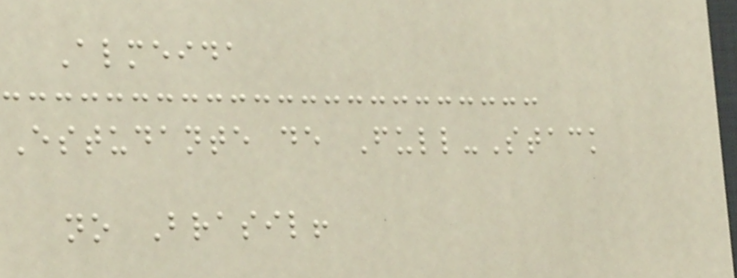Almeida
Estudante de Full-Stack
no Brasil!
